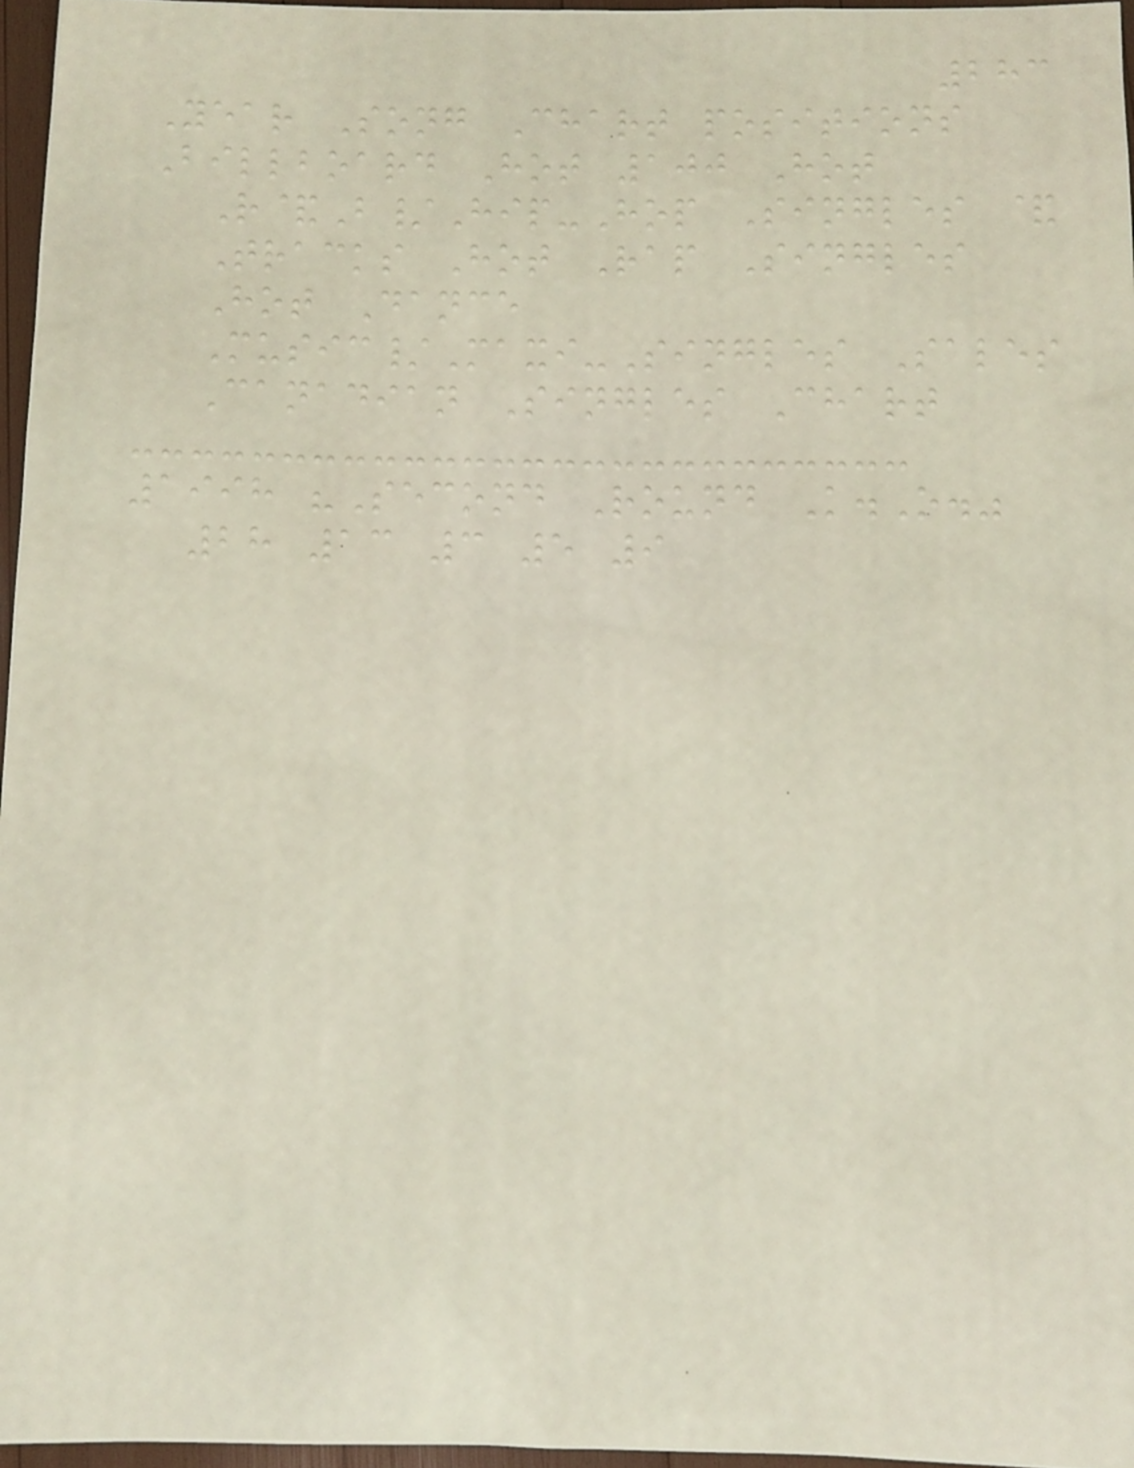283
Year Song Chart positions
Billboard Hot 100 Hot
R&B/Hip-Hop Singles &
Tracks Hot Rap Singles
Hot Dance
Music/Maxi-Singles Sales
Canadian Singles Chart
1998 "Second Round K.O."
28 13 3 5 9
